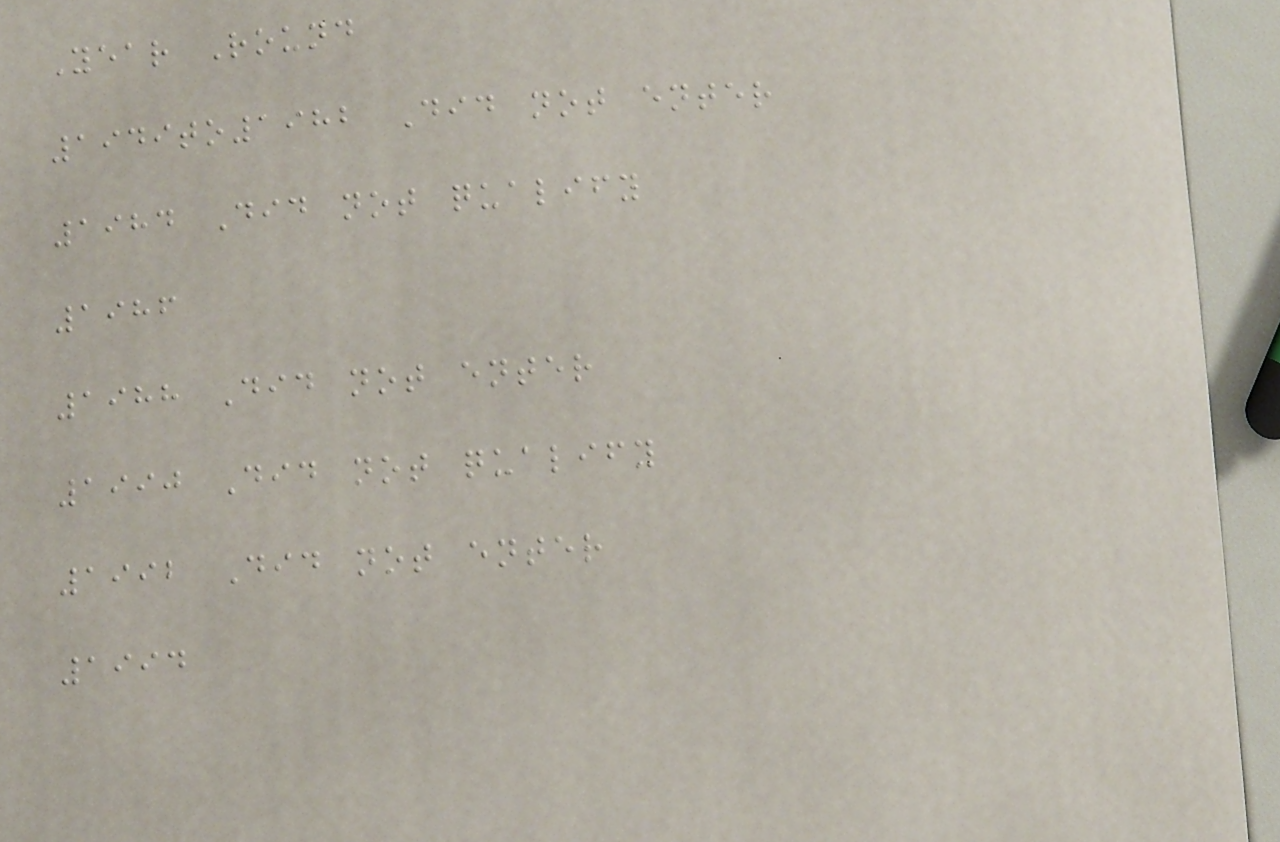Year Round
1949to1982 Did not enter
1984 Did not qualify
1986
1988 Did not enter
1990 Did not qualify
1992 Did not enter
1994
